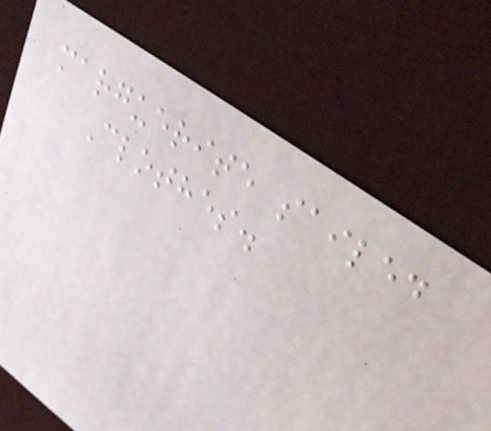marguerite sailed
Clothes.
